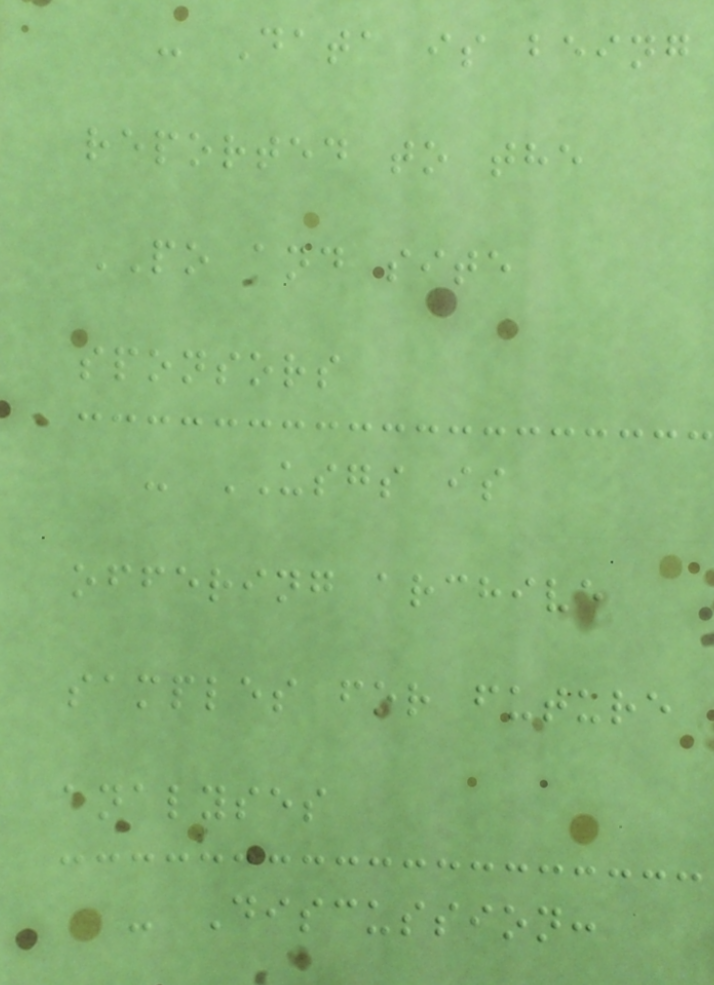- Data is being
reported to the
PO and site
sponsors
- USGS is
offering archive
samples for future
analyses
- Discussion:
